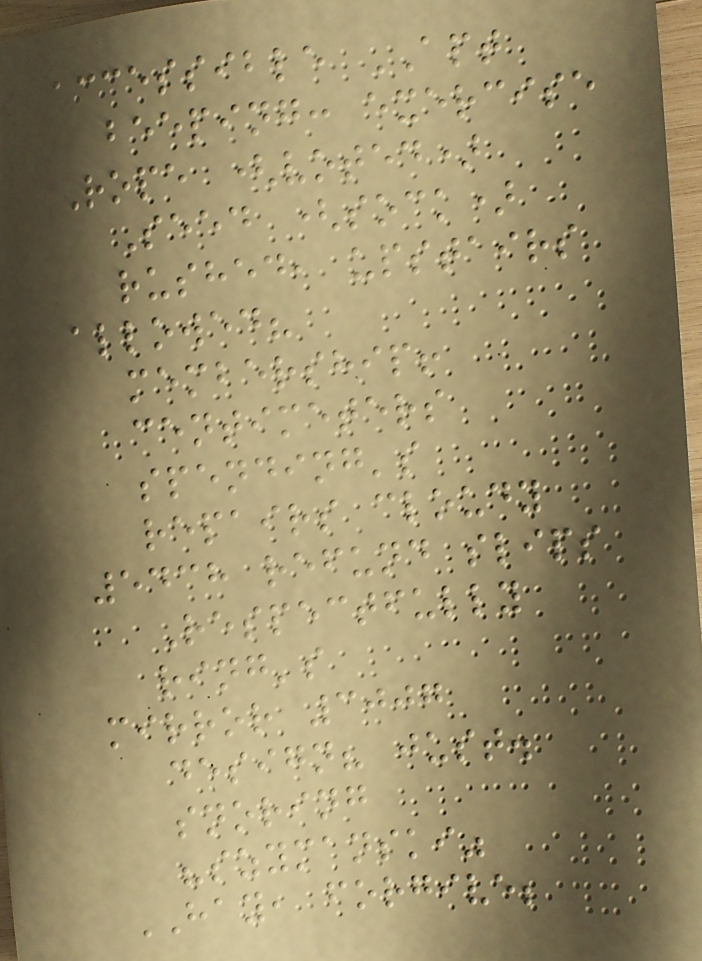accessible APT
beeping: exercise
Rope (voted)
Seed (sock)
rushed, upstairs
allowed?
membership!
centimeters
spending's
repairs cloudy
5438 refund slips
Respectfully
ring's
mirror 3007
design? just.
snoring
"szymanski"
HAY, forgive;
